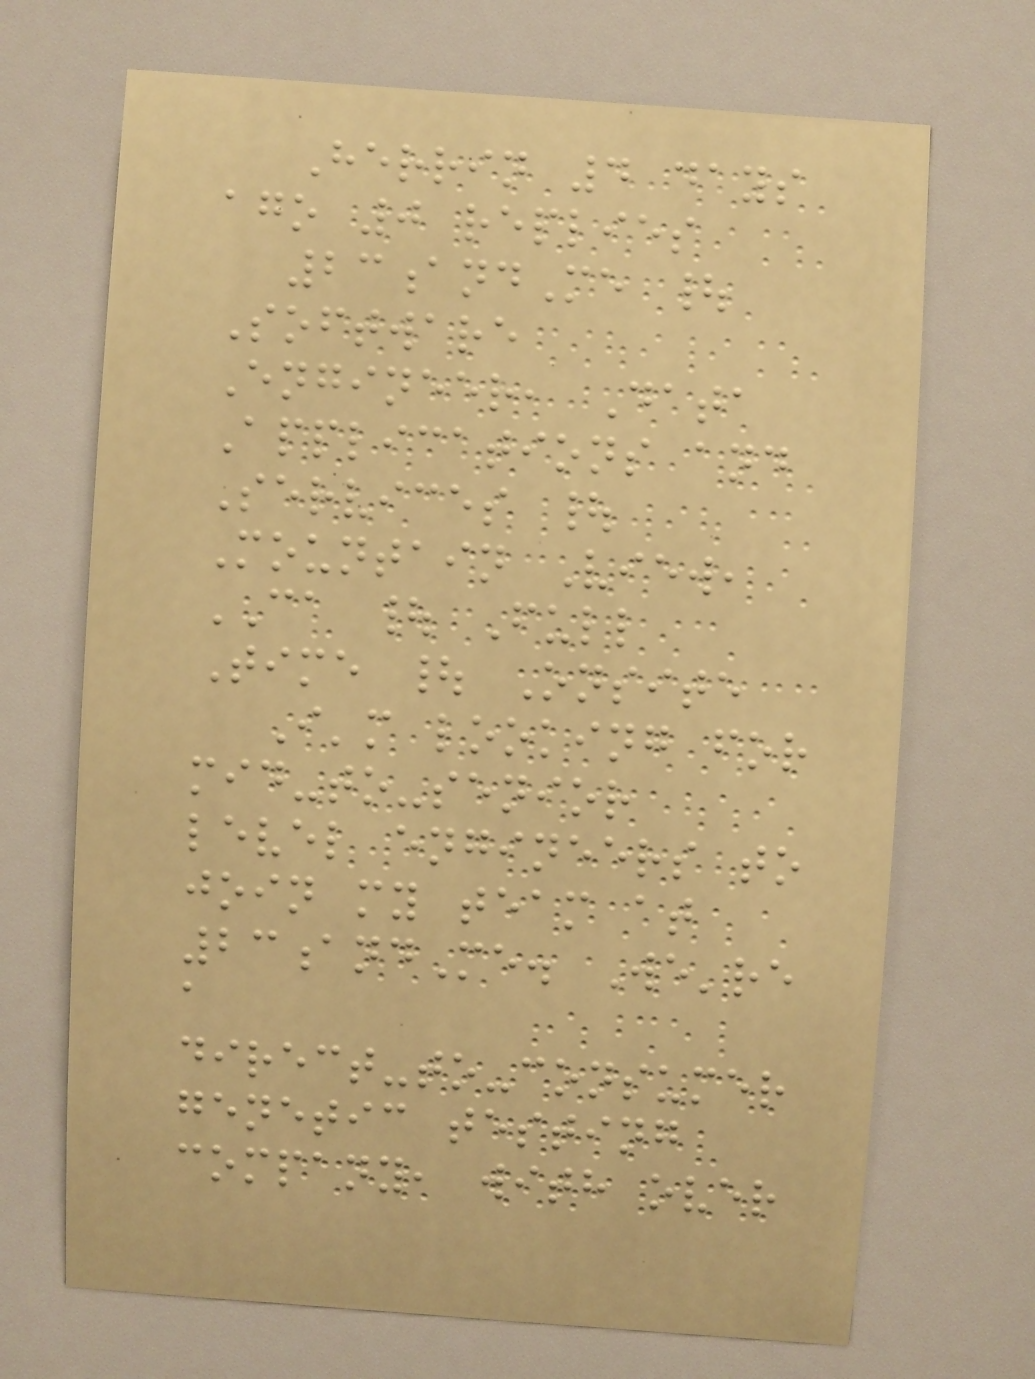Herrin 4 days
ago 0 replies
23andMe |
Software
Engineer, Data
Applications and
Services |
Mountain View,
CA | Full
Time | Onsite
I'm looking for
mid-to-senior
level engineers to
join my team at
23andMe. We're
a
direct-to-consumer
genetic testing
company, with over
